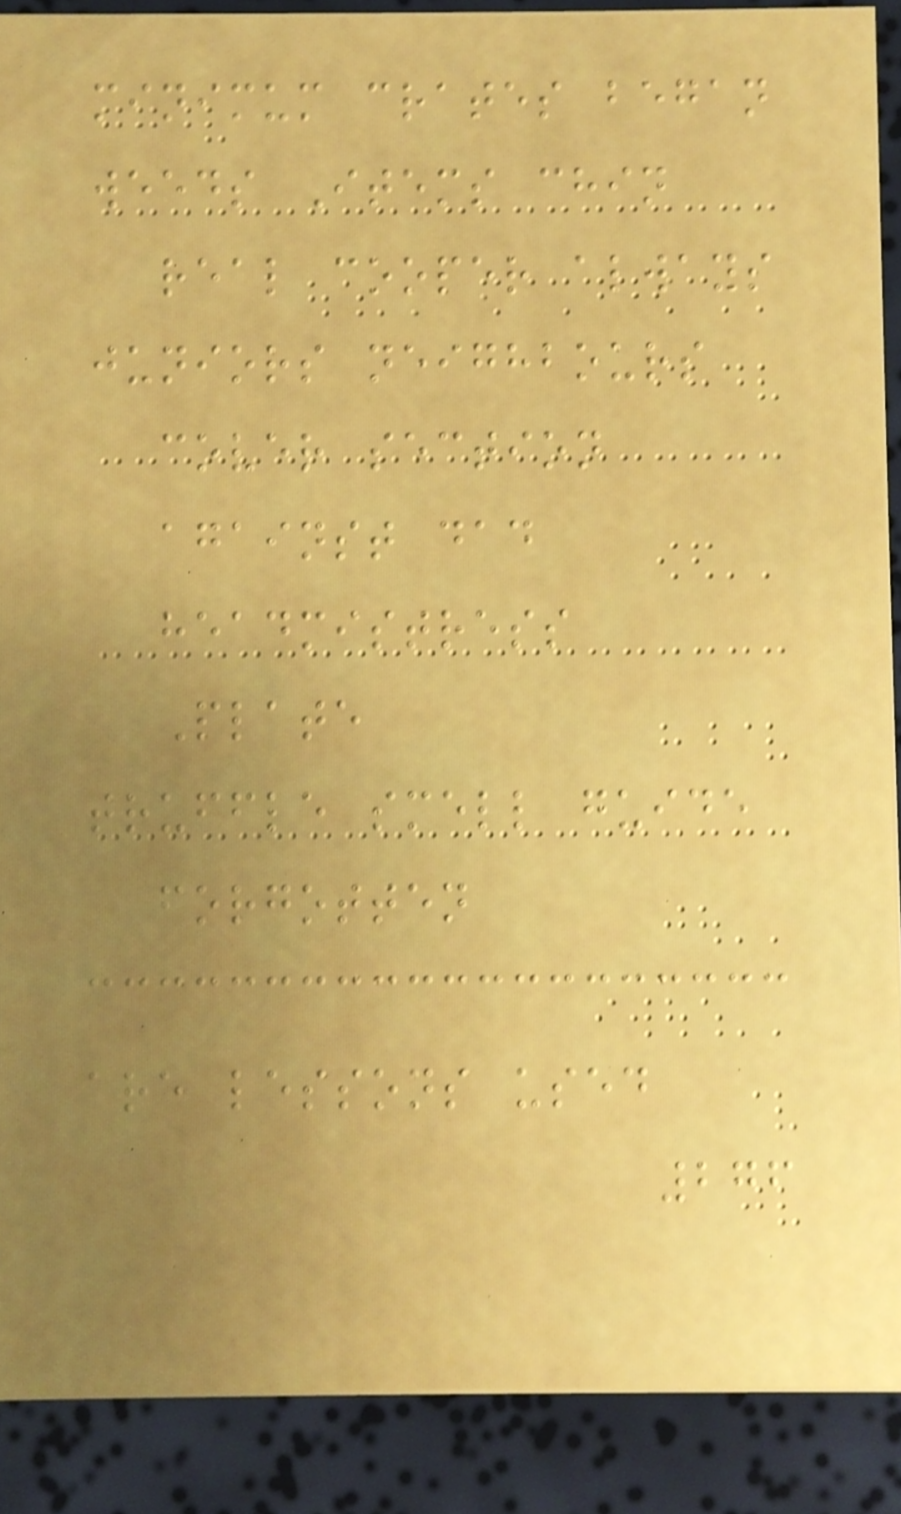minimum crates began
weeds Items chin
real cooper always
juniors neighbours
cover section
against dad
headmistress
Plate
truffle smell guide
forgotten
are lessons used
276
